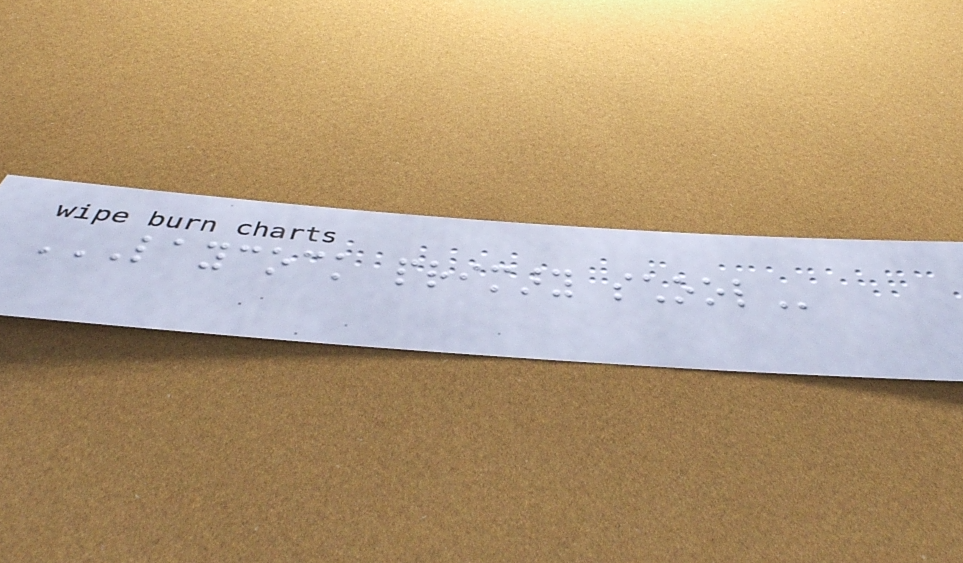LAYCOCK PRIMARY SCHOOL
